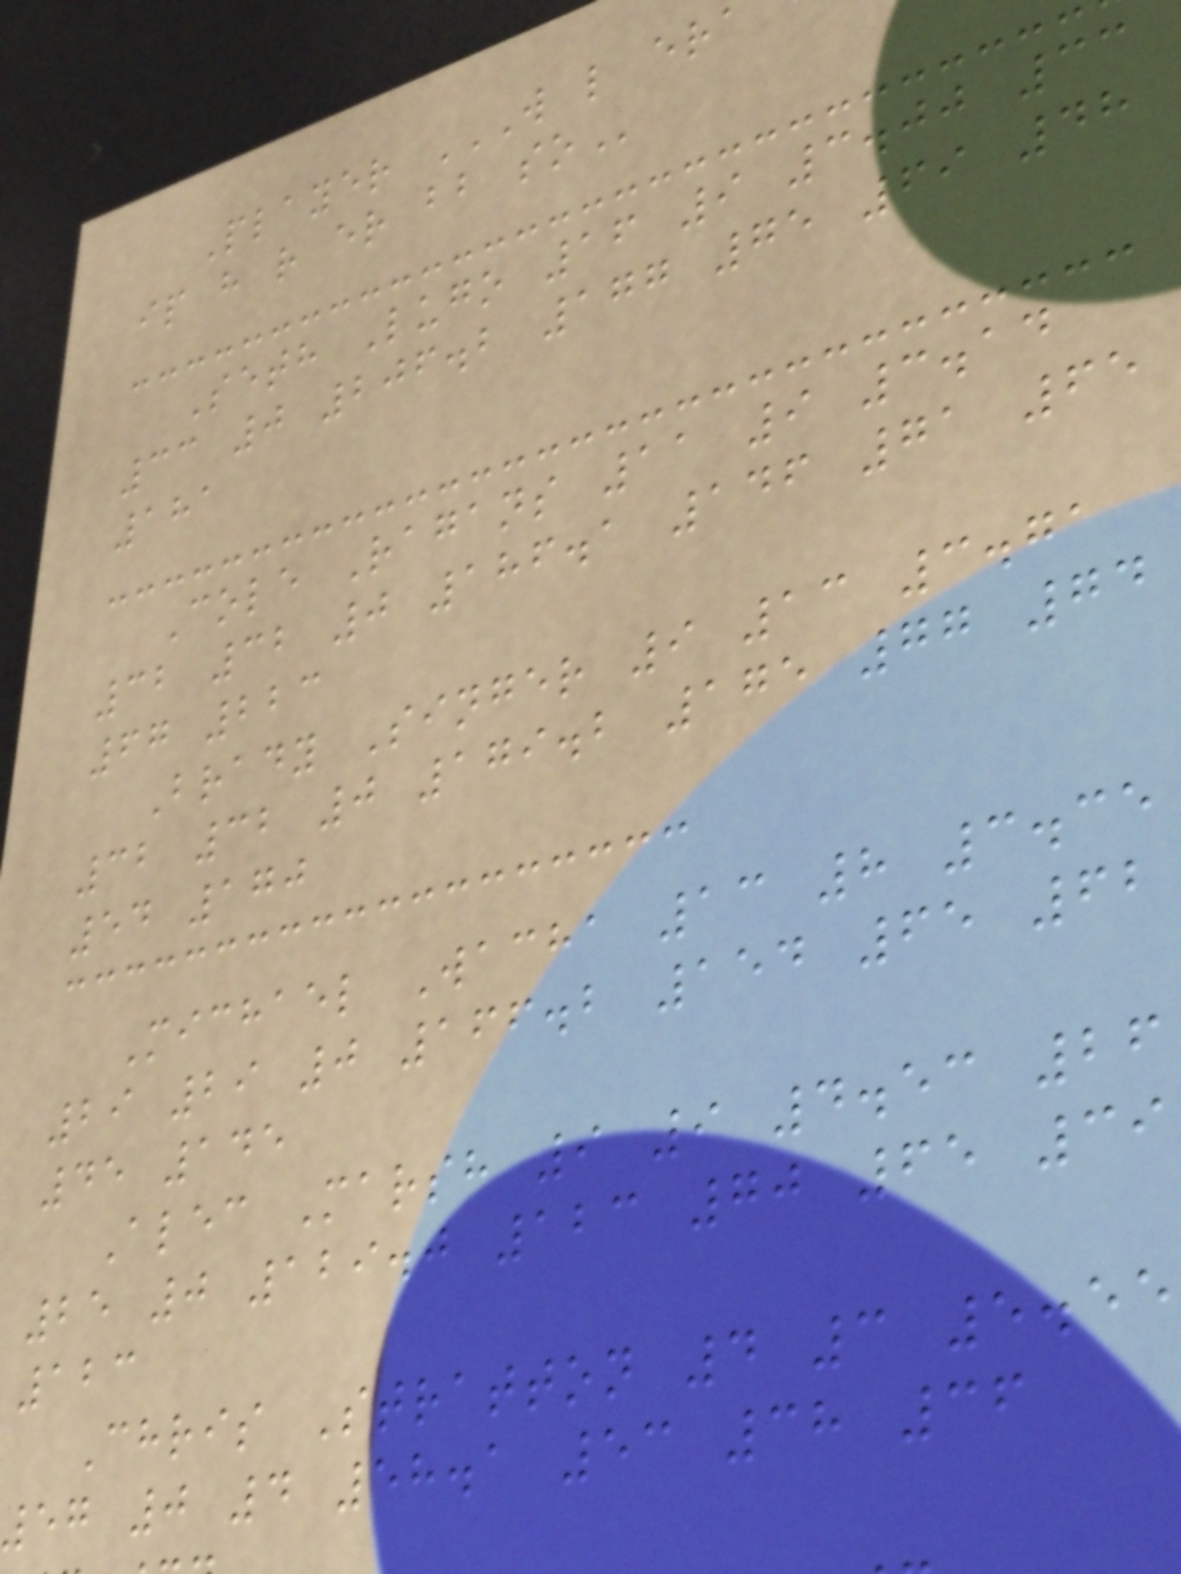ip h r er bb
Seth Lugo 16 9 3.00 33
33 0 206.2 177 75 69 48
181
Cole Ragans 11 9 3.14
32 32 0 186.1 146 71 65
67 223
Brady Singer 9 13 3.71
32 32 0 179.2 175 77 74
54 170
Michael Wacha 13 8 3.35
29 29 0 166.2 154 65 62
45 145
Alec Marsh 9 9 4.53 26
25 0 129.0 123 70 65 39
123
Chris Stratton 4 3 5.55
57 0 4 58.1 53 38 36
